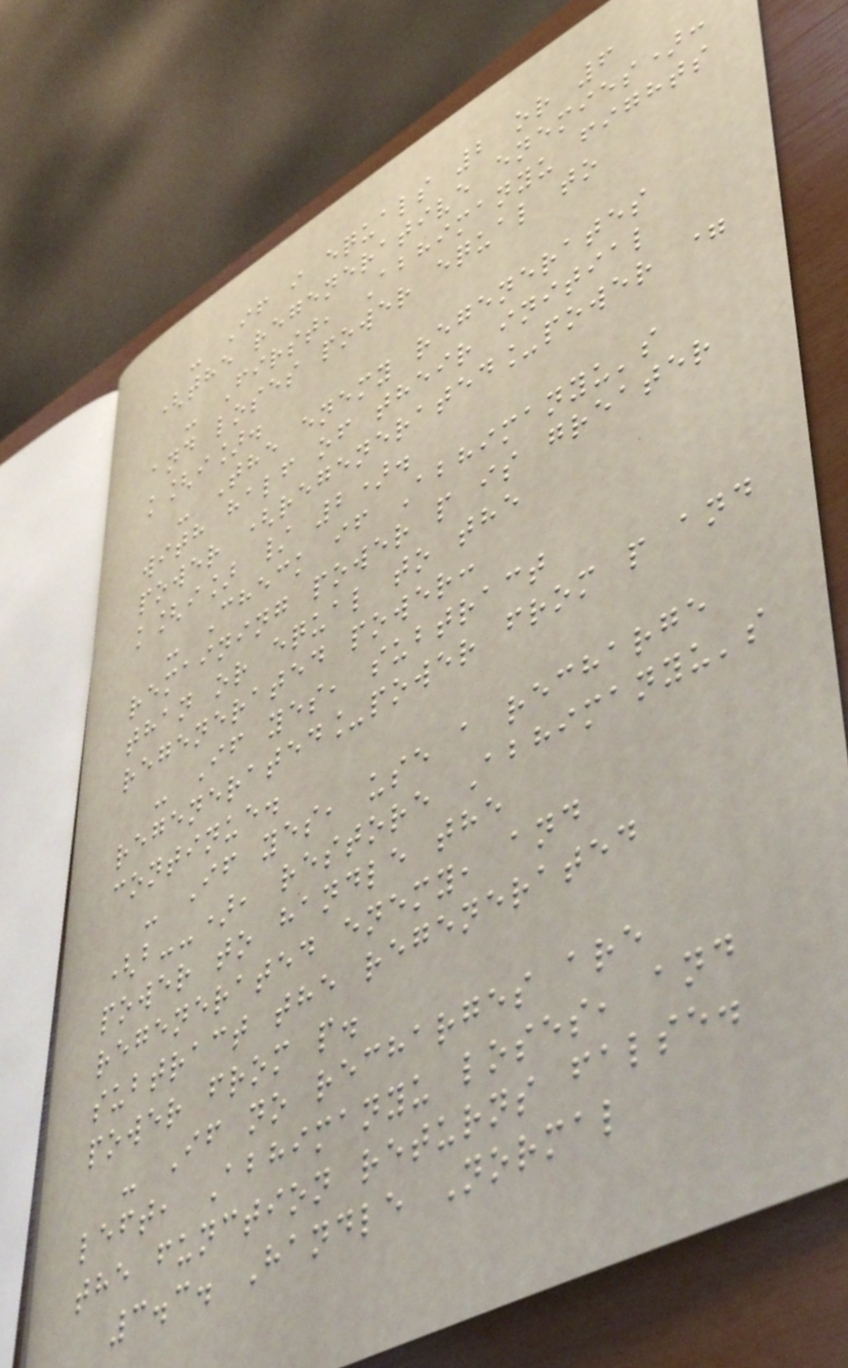- If i equals 2 or 6
(the regenerative enemies):
- First, Abhimanyu fights
and loses power equal to
k[i].
- The enemy regenerates
with half of their initial
power (regenerated_power =
k[i] / 2).
- Check if Abhimanyu's
remaining power p is greater
than or equal to the
regenerated power:
- If yes, subtract
regenerated_power from p and
continue.
- If yes, use a recharge
(b--), restore Abhimanyu's
power to handle the
regenerated enemy, and
subtract the regenerated
power from p.
- If no recharges are
left, Abhimanyu loses, and
the function returns false.
3.3. Handle Normal
